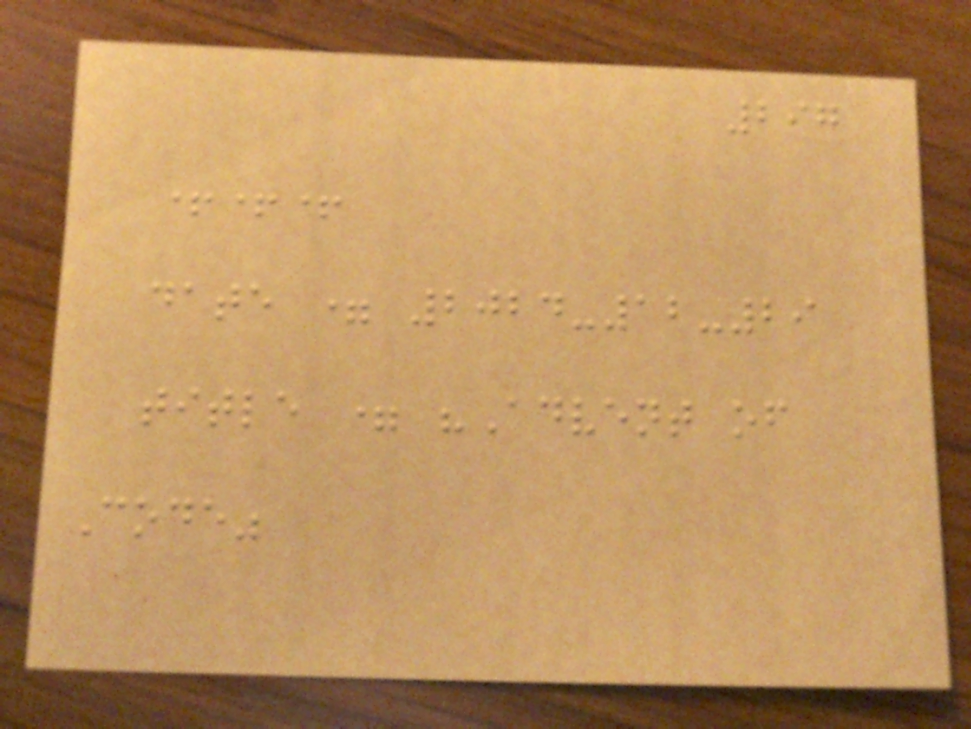297
+++
date = 2024-12-29
title = "Advent of
Code"
